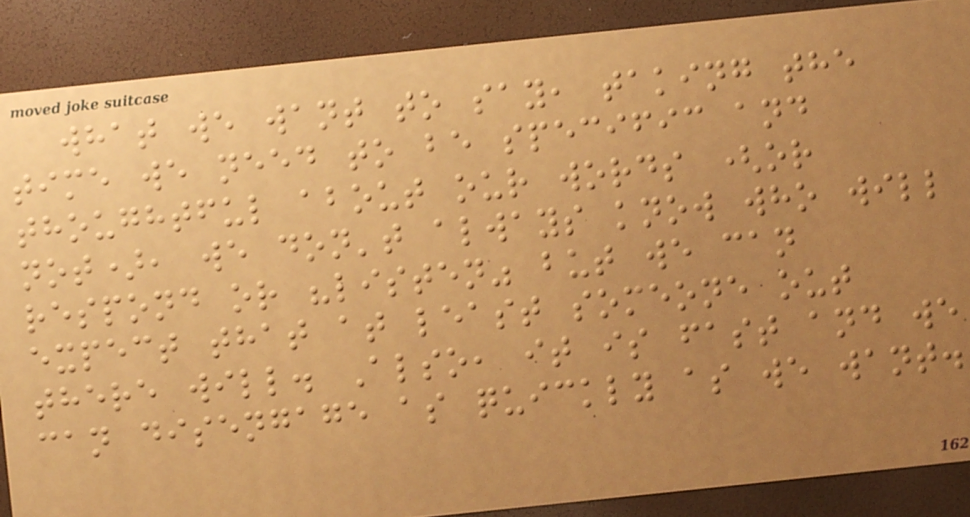what we want to say, taking the
time we need to be specific and
thoughtful about our words (or
not), we don't always know who will
respond or "listen" but we can
expect that at least someone out
there will. Also, it is fast and we
can disengage as quickly as we want.
